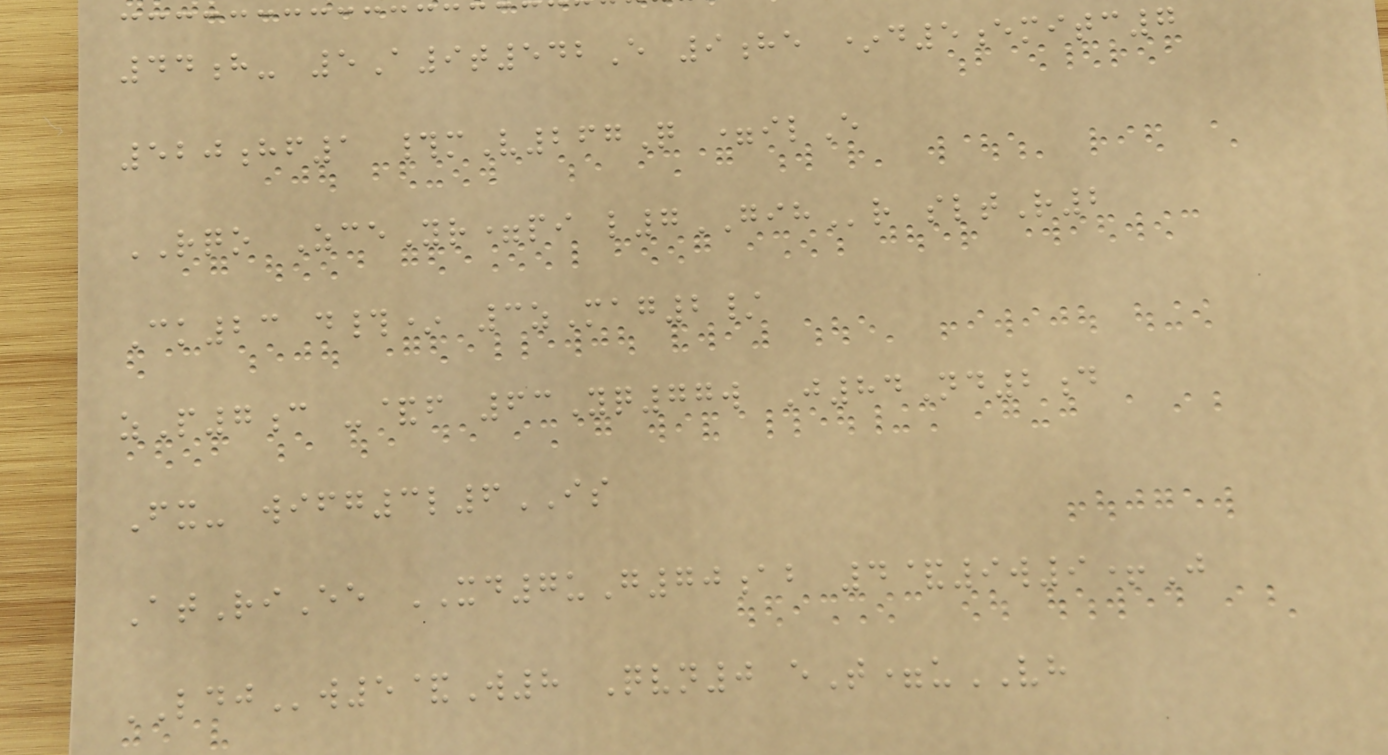44h- 5A9t542E 9he *d5emitc7
520hf1 #mV267Q =ilE
RQO ZceYr=pi l7GIHr sltR2
Ck23 d#* 3zMag2/
zP7c -&f 63Yq77w J84Nd2d
Fx- wifg3l6IS
AtRiEe XD7uG70ab 4&9w9+J
LDJw5&W8 Qvn0 eT=uVH
